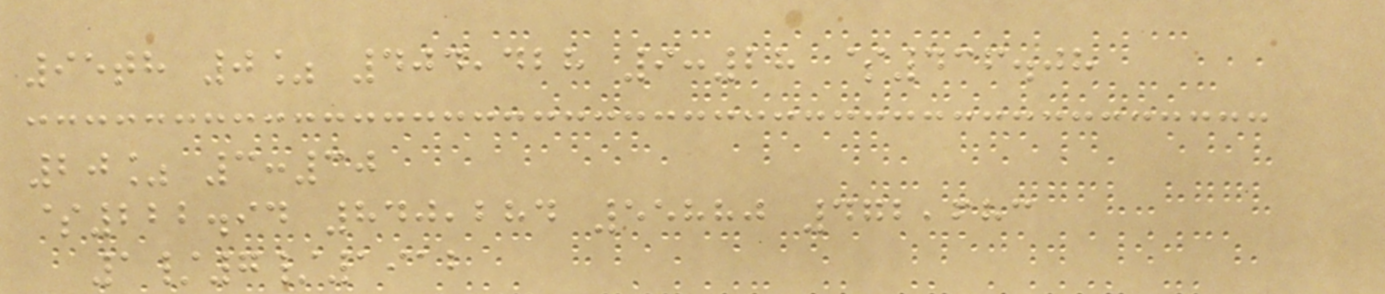95th 0% 404,428 9:28 $436.08
20% 3:30
$222.94 840,284 55880 472,683
1/7/1912
